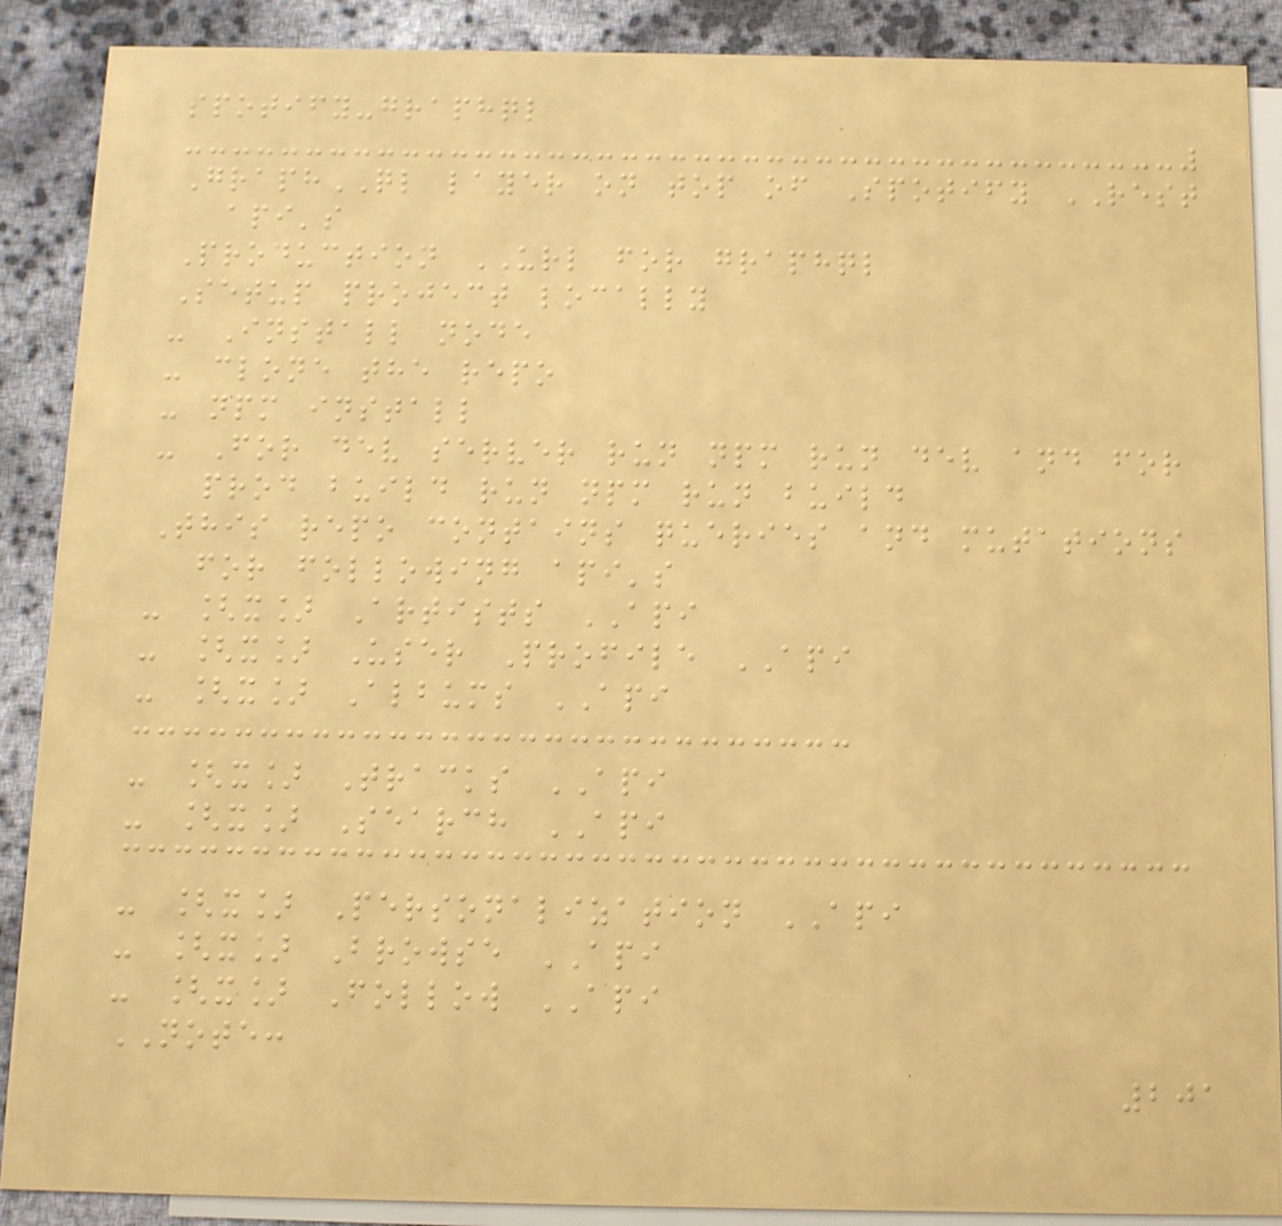spotify-graphql
GraphQL layer on top of Spotify REST
api's
Production URL for graphql
Setup project locally
- Install node
- clone the repo
- npm install
- For dev server run npm run dev and for
prod build run npm run build
This repo contains queries and mutations
for following api's
- [x] Artists API
- [x] User Profile API
- [x] Albums API
- [x] Tracks API
- [x] Search API
- [x] Personalization API
- [x] Browse API
- [x] Follow API
NOTE:
201
